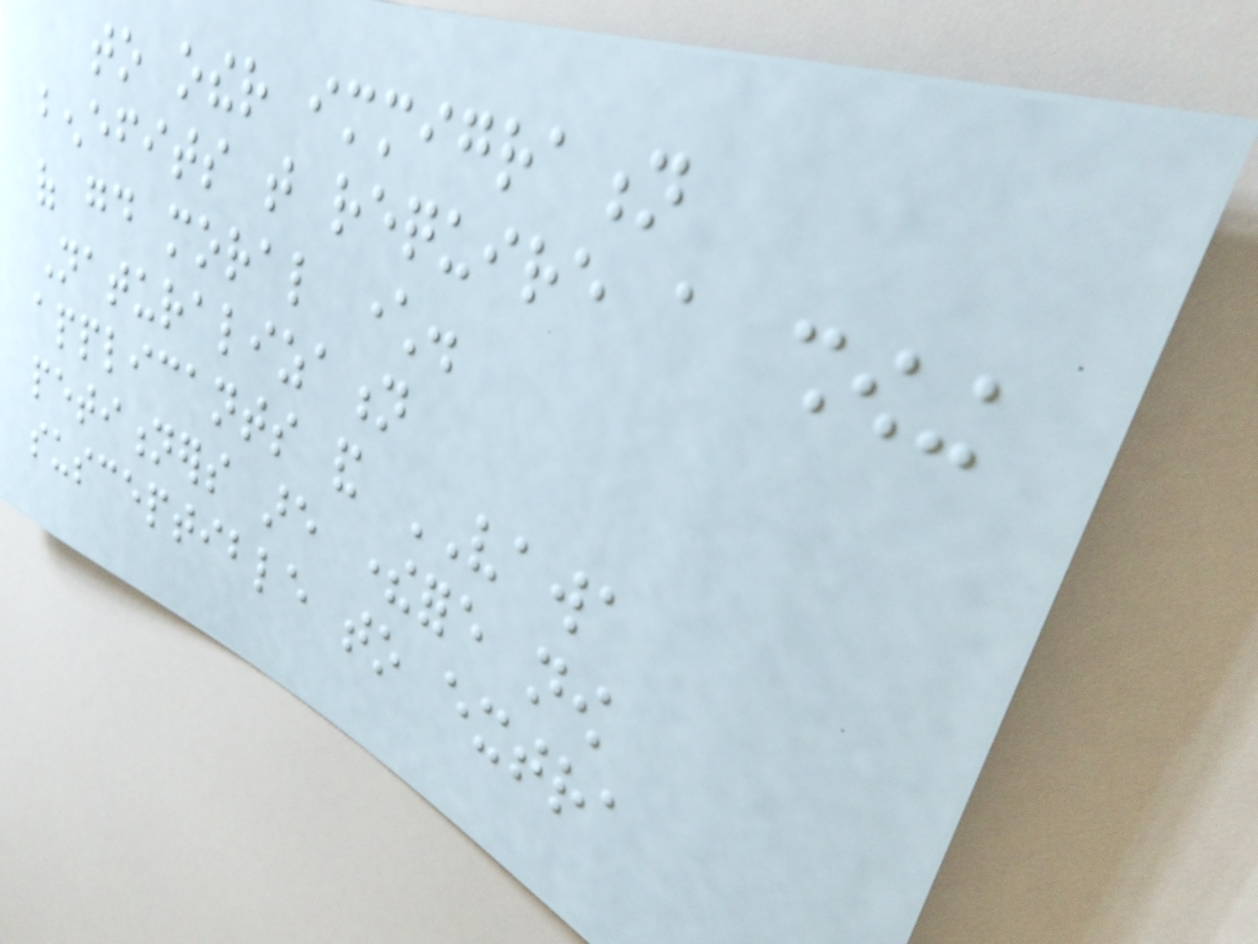to other immigration
benefits that require a showing
of good moral character.
Naturalization
applicants and VAWA
petitioners are therefore now
susceptible to extra
